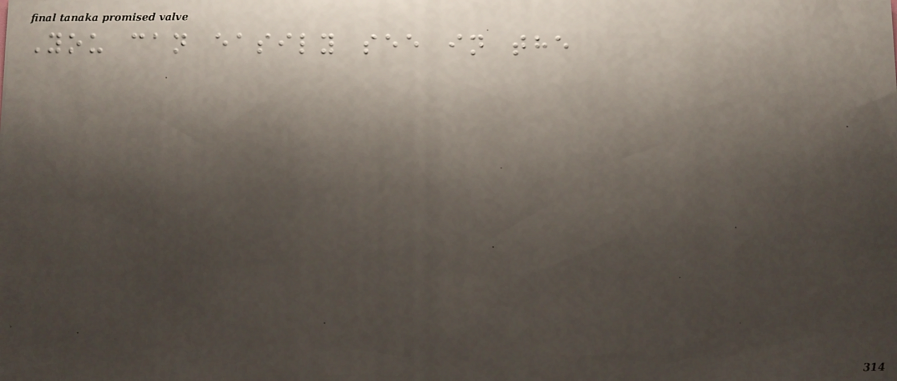You can easily see in the
